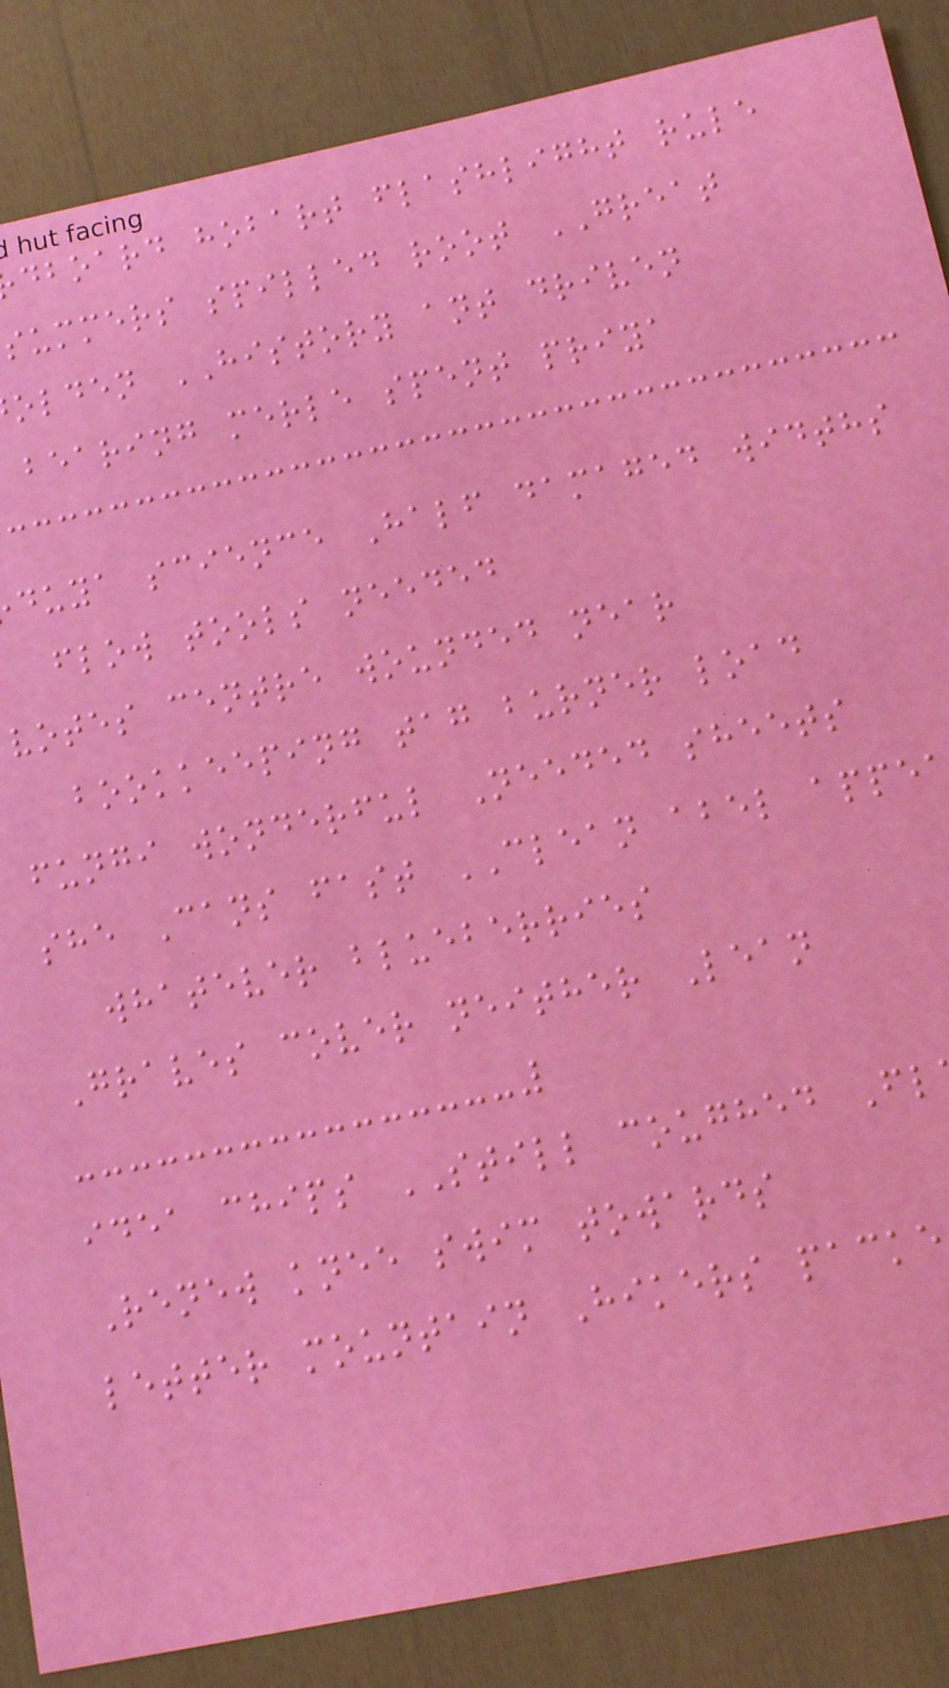dboard hobart flashlight rule
summers spilled root GREAT
olden HISTORY ant driven
bearing merle spent priya
duya science Half damaged widths
flow tools needed
votes centre wounded near
bookkeeping tag burner load
fungi wonderful Needed sheets
she Cans fast CLEAN abel appe
whatever blueberries
Graves cover neither Lean
idea chips STILL coughed Fl
Renew knee swim towards
letter mountain Hikers packe
